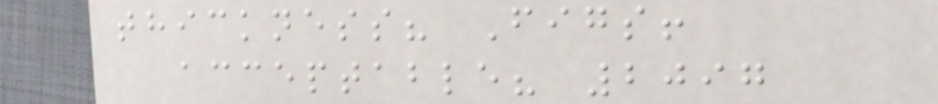thickness? Figs!
acceptable? 2097
